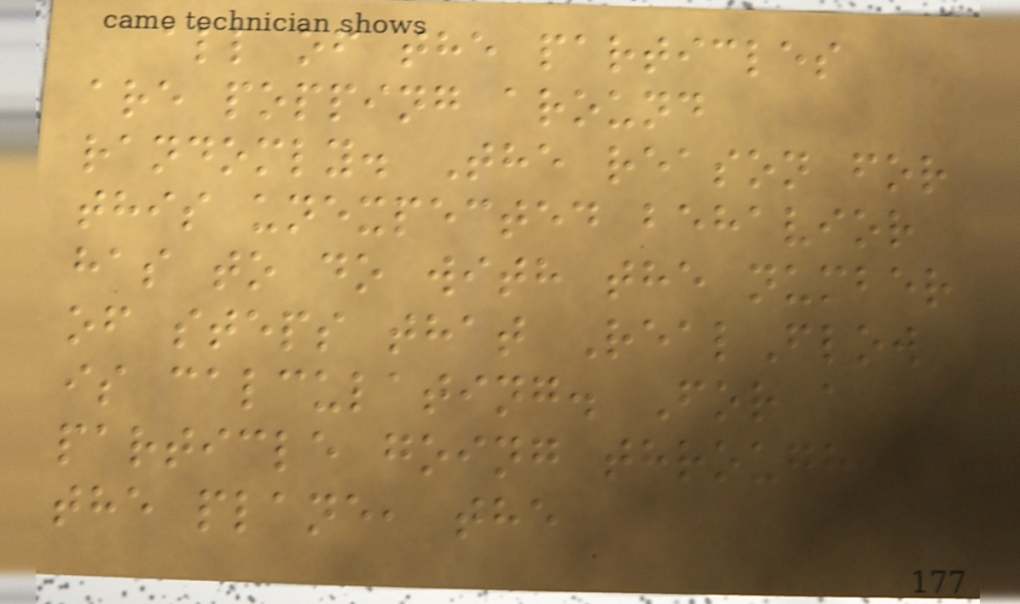all of the particles
are popping around
randomly. The reason for
this unexpected behavior
has to do with the number
of steps that RealFlow
is calculating. For a
particle going through
the plane, the
